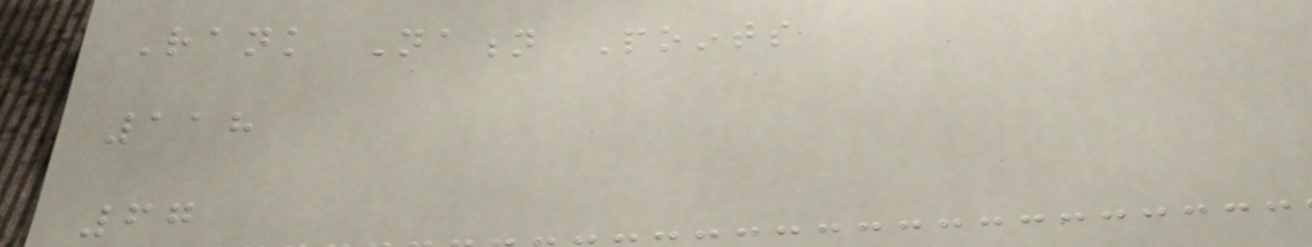Rank Nation Points
118
67
